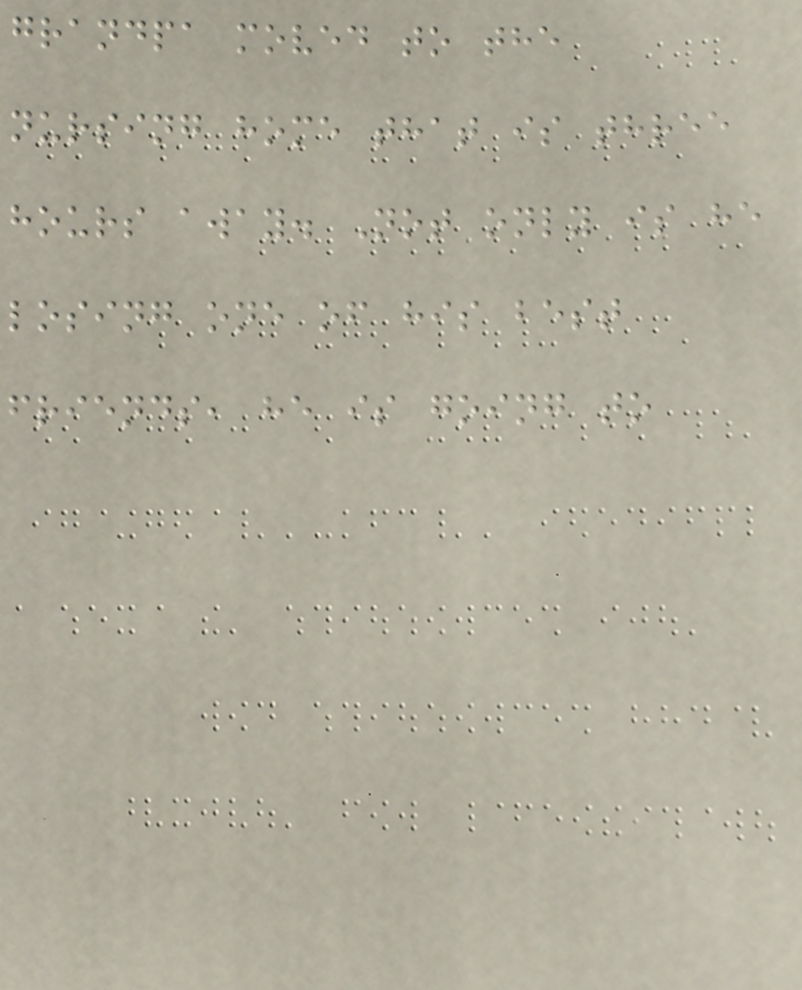grandpa moved to the
nursing home that is three
hours away. Not only is he
losing one of his best
friends, he is going to
